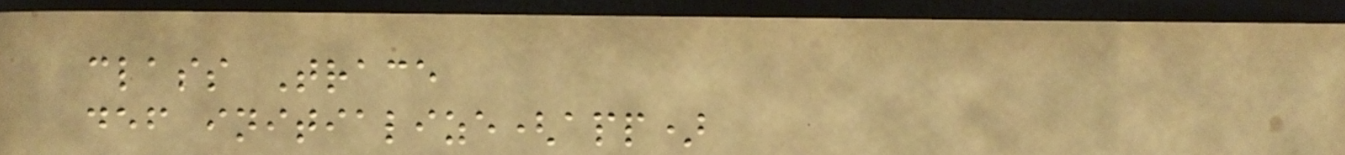class Trace
def initialize(app)
